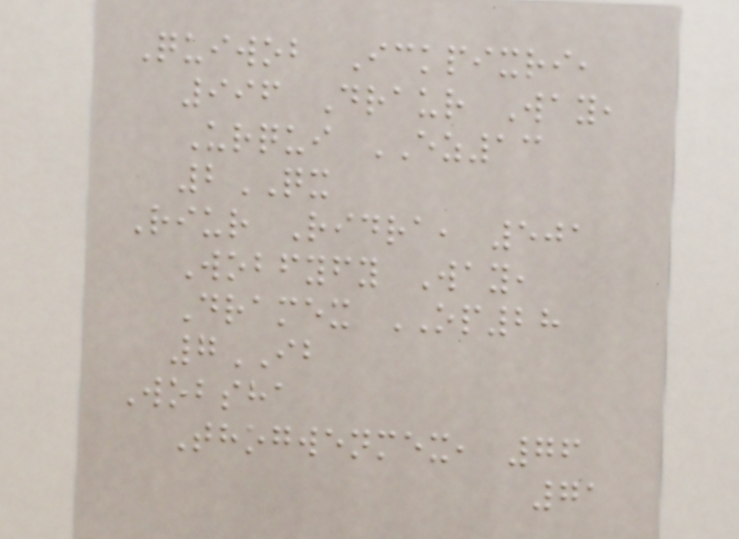Quiwob Ickpixri,
996 Draur Way,
Urqui EZ13
2QX
Riur Ridra, 501
Wobfyfy Way,
Dramex OP28
7IB
Wobsha
Thogwenmex, 76
71
